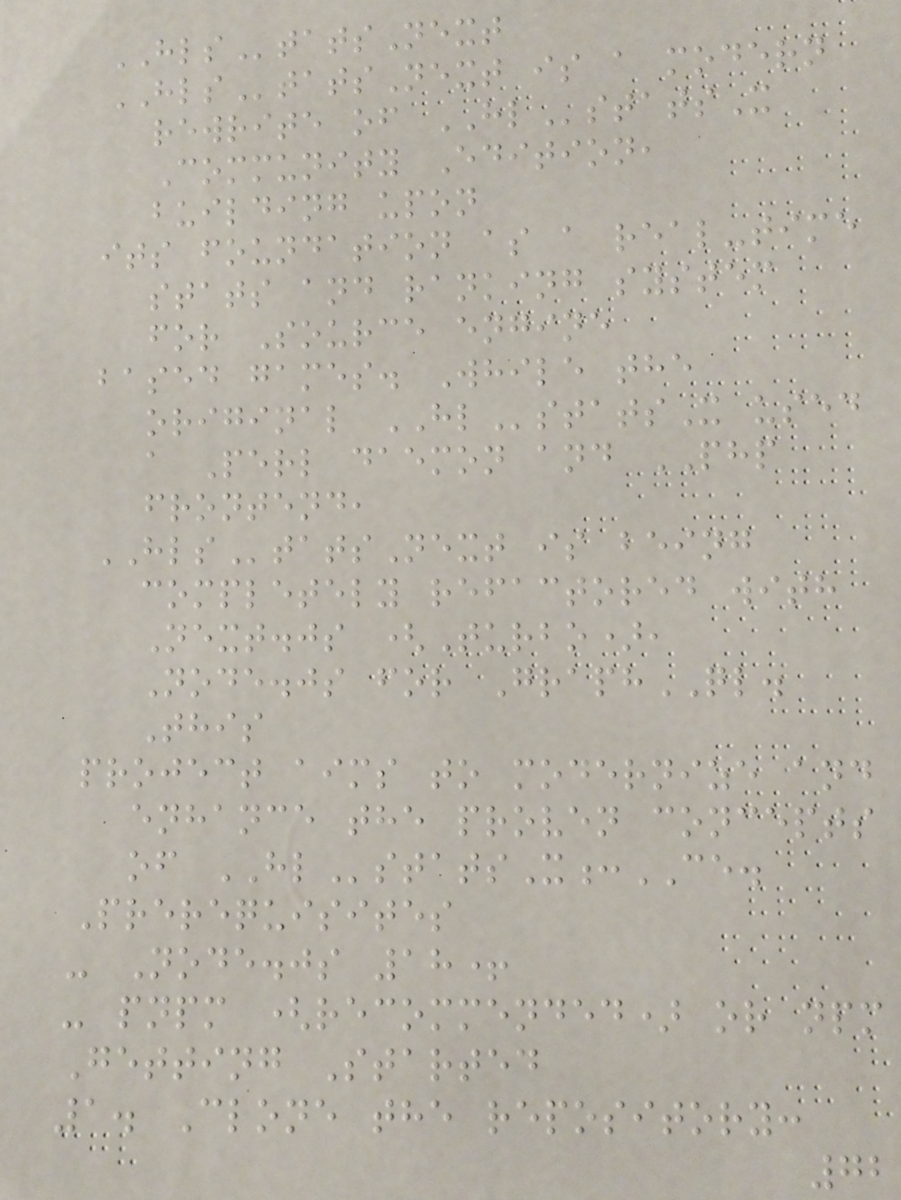HLStatsNext
HLStatsNext is a modern
rewrite of HLstatsX
Community Edition,
building upon
its foundation as a real-time
stats and ranking system
for Source engine
based games. While the
original HLstatsX used
a Perl daemon and PHP
frontend,
HLStatsNext is being
completely refactored with
Next.js (Turbo),
Node.js for GraphQL.
This
project aims to modernize and
enhance the proven concepts
of HLstatsX:CE.
Prerequisites
- Node.js 18+
- pnpm (recommended) or npm
Getting Started
1. Clone the repository:
72
